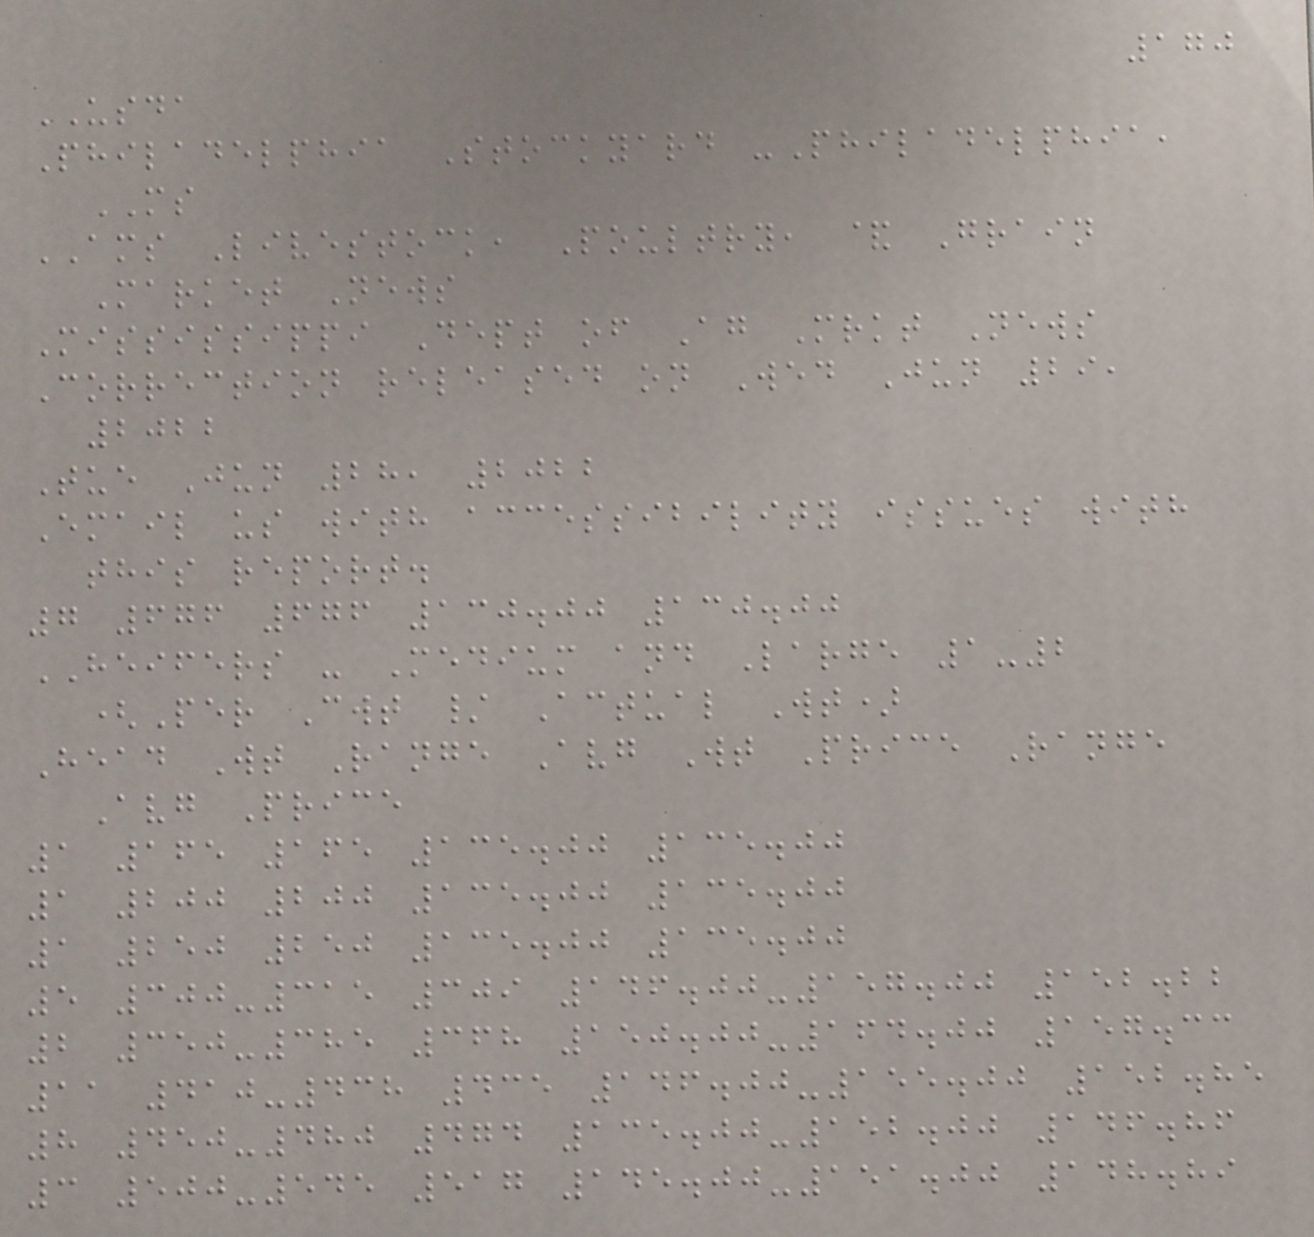170
USDA
Philadelphia Stockyard -Philadelphia,
MS
AMS Livestock, Poultry, & Grain
Market News
Mississippi Dept of Ag Mrkt News
Correction released on Wed Jun 29,
2022
Tue Jun 28, 2022
Email us with accessibility issues with
this report.
7 676 676 130.00 130.00
HEIFERS - Medium and Large 1-2
(Per Cwt / Actual Wt)
Head Wt Range Avg Wt Price Range
Avg Price
1 165 165 135.00 135.00
1 200 200 135.00 135.00
1 250 250 135.00 135.00
5 300-315 309 146.00-157.00 152.22
2 350-385 368 150.00-164.00 157.33
11 410-438 435 146.00-155.00 152.85
8 450-480 474 135.00-152.00 146.86
3 500-545 517 145.00-151.00 148.89
